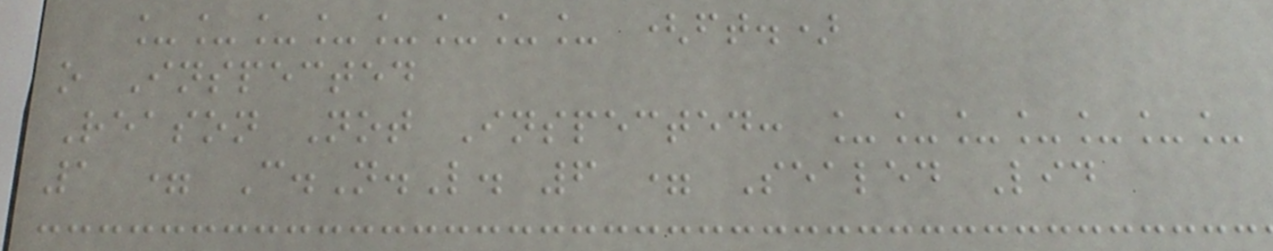________ (ft.)
o Inspected
Reason Not Inspected: _______
1 = C.N.L. 6 = Sealed Lid
